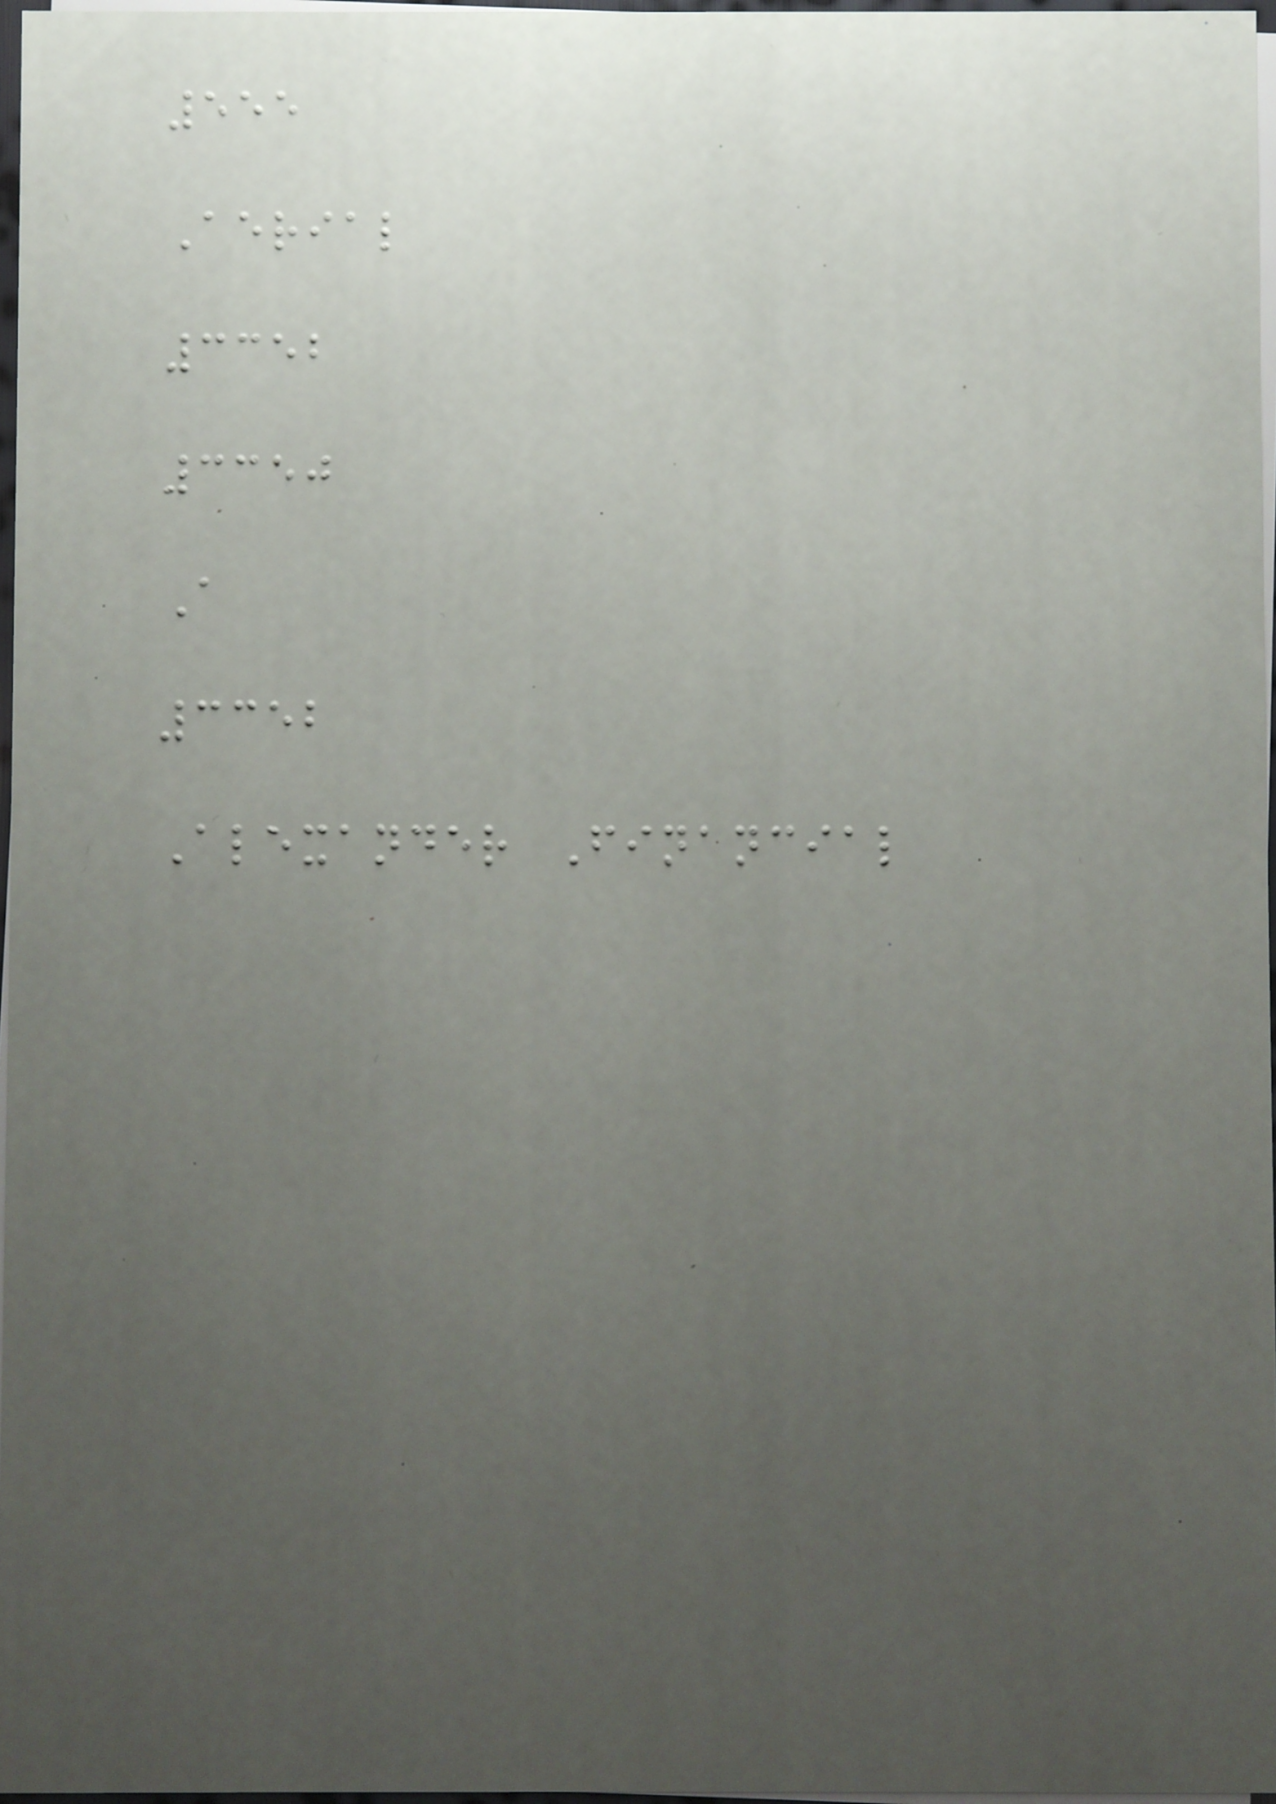555
Aerial
3352
3350
A
3352
Alexander Financial
